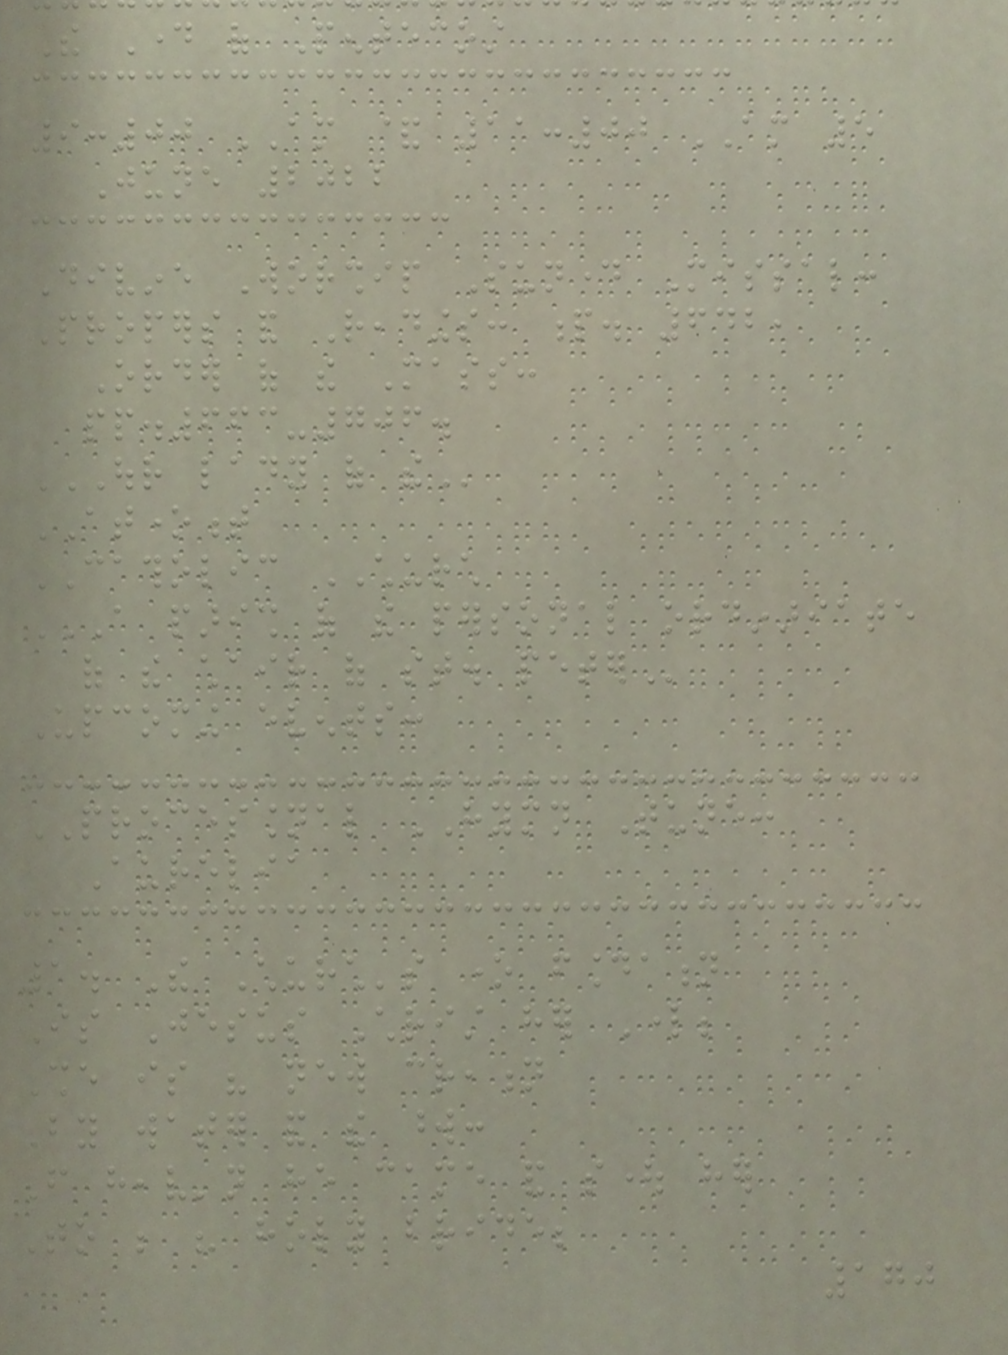The Day of Pentecost
9:00 AM & 11:00 AM 5
June 2022
Divine Worship Sunday Missal:
Propers and Readings: p. 642,
Order of the Mass:
pp.663-706.
OUR LADY OF THE
ATONEMENT
CATHOLIC CHURCH
A PARISH OF THE PERSONAL ORDINARIATE
OF THE CHAIR OF ST. PETER
Upcoming events:
PROCESSIONAL HYMN Tune:
Aurelia
1. The Church's one foundation
Is Jesus Christ her Lord;
She is his new creation
By water and the word:
From heav'n he came and sought her
To be his holy bride;
170
